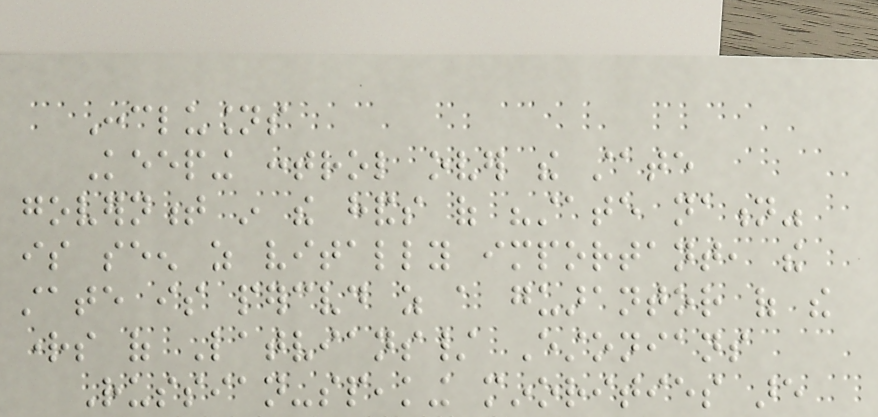Conclusions
Keeping control over the state
government in the hands of "state nation"
is seen as vitally important, the
state is perceived as a guarantor of the
rights of Latvians/ Estonians
Russian-speaking minorities are
